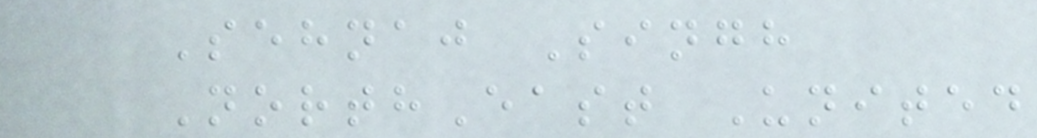Sehnaj Singh
NorthEast United
